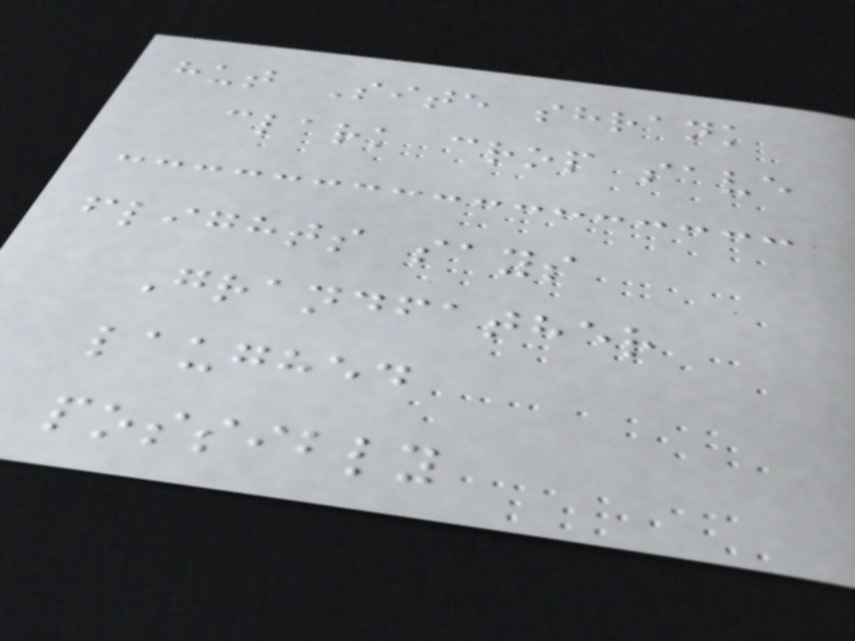hut Site shrank
clark crop save
flights says
Grandfather
laughed
possibly
